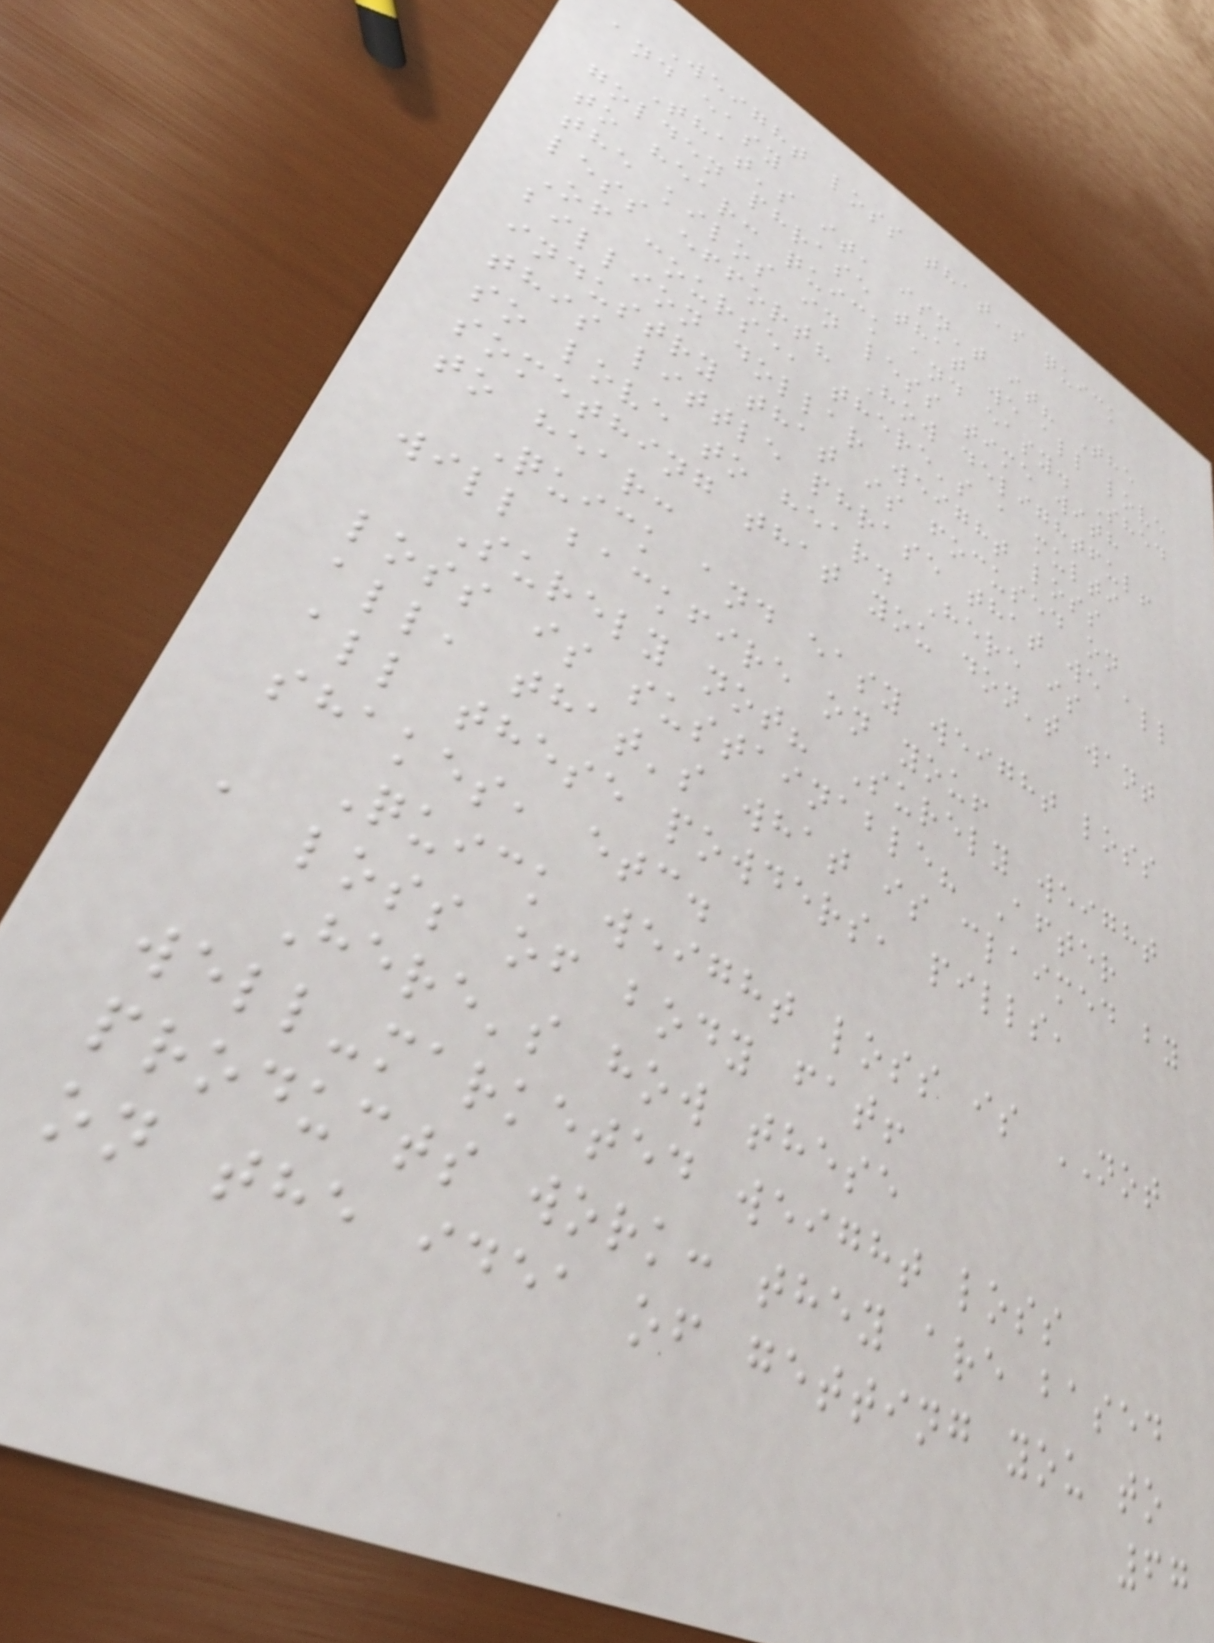Weight loss that's quick
and easy
That's it, isn't it? The
golden phrase that we all love
to hear: quick and easy. Shed
the kilos in less time with
less effort? How delightful!
Of course, there's a multi
billion dollar weight loss
industry that is focused on
this little phrase that we all
so love to hear. Here is
something that you don't want
to hear:
Quick and easy weight loss
will backfire on you!
Surely not? Surely weight
loss is sustainable? After
all, that's what is claimed by
all these powders, pills,
shakes, etc.
Quick weight loss is NOT
a loss of body fat!
Here's how these
well-marketed weight loss
products work: they are based
on the idea of getting you to
67
